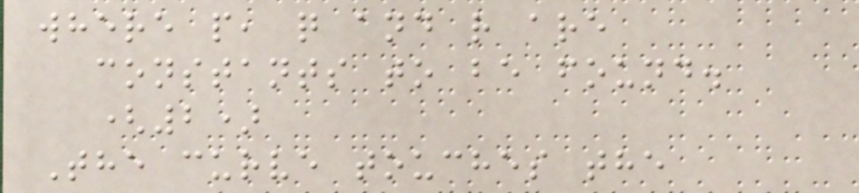where p, q and r are
constants to be found.
(2)
The curve touches the
